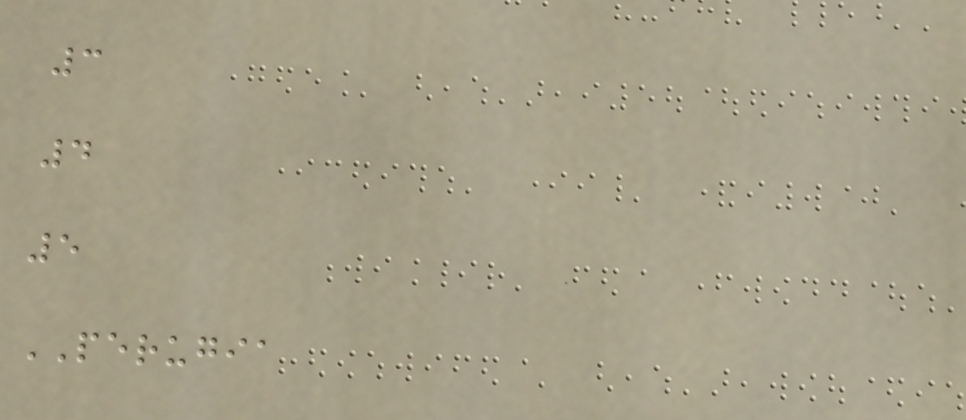3
4
5
PERUGIA
